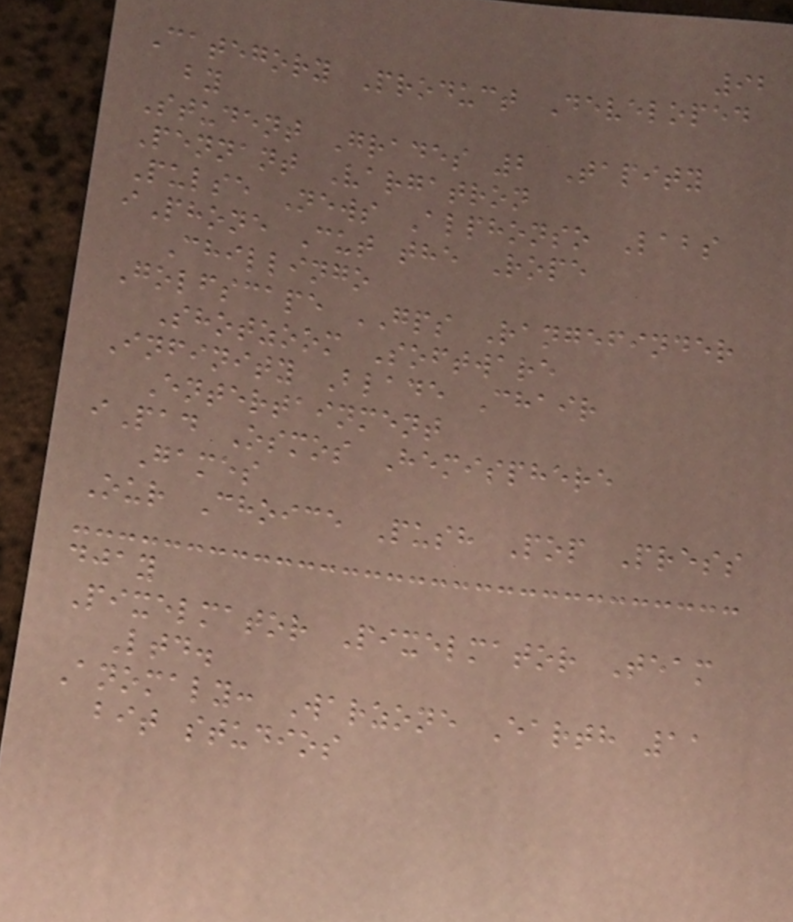92
Category Product Developed
by
Student Grades 2 Tapity
Pennant Vargatron
Pulse News Alphonso Labs
iPhone Cut the Rope
Chillingo
Golfscape GPS Rangefinder
Shotzoom Software
Infinity Blade Chair
Entertainment
iPad Osmos Hemisphere
Games
Our Choice Push Pop Press
djay
Pixelmator Pixelmator Team
Ltd.
Anomaly: Warzone Earth 11
bit studios
